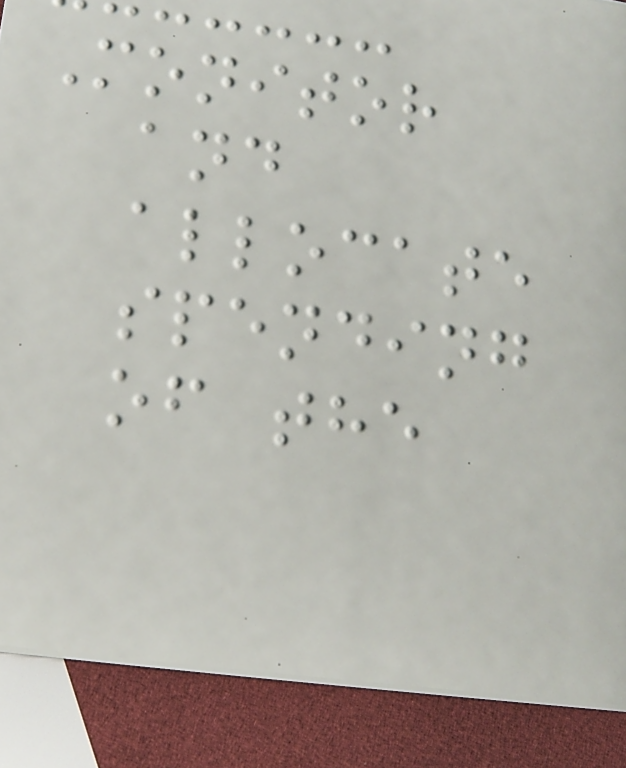Monitor
and
allocate
spending
of the
